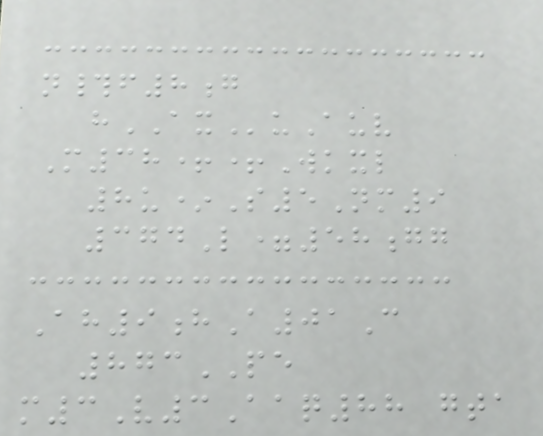n#f8g
hAXuAuv
M38++Wkxl
8u*S5Nm9
374L=58gg
Ah9hA01C
873PE
m3V3Aaq88 gta
